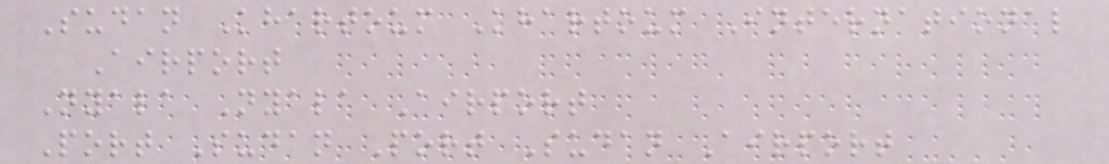Sudan Khartoum Khartoum International
Airport
Nyala Nyala Airport
Port Sudan Port Sudan Airport
